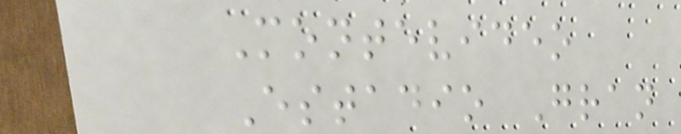Montevideo
Estadio Gran
